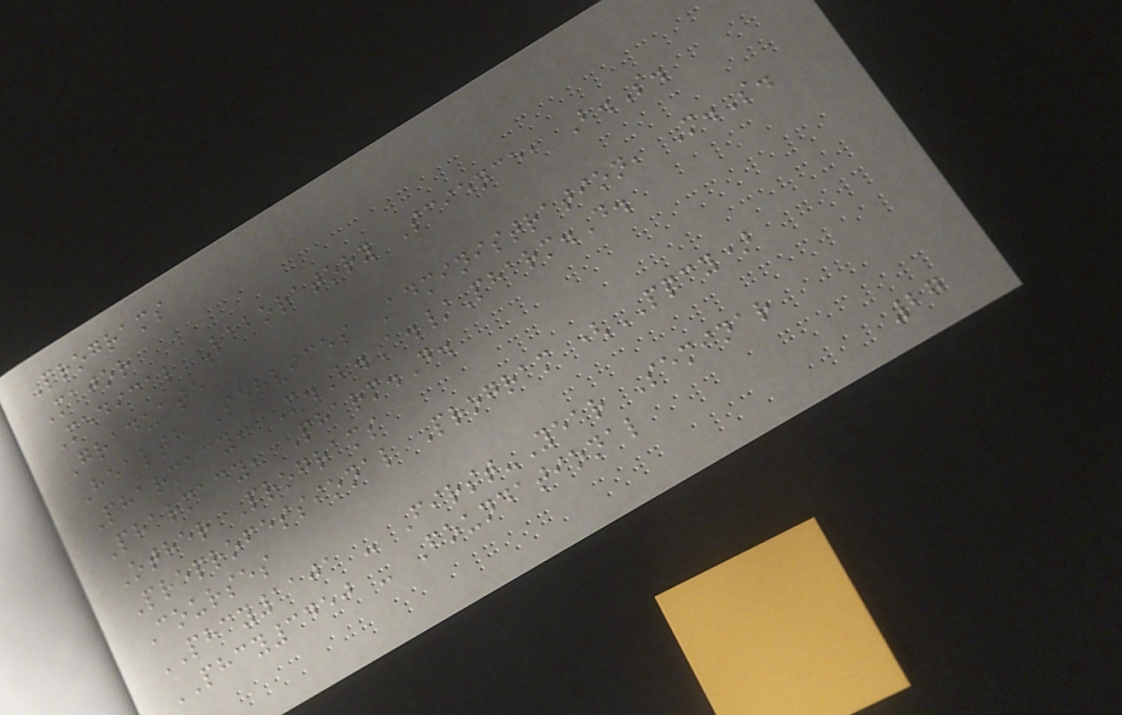Programs
Major
Medical Laboratory Science, B.S.
Graduate
Health Services Administration, M.S.
Pharmacy, M.B.A./Pharm.D.
Pharmacy, Pharm.D.
Other Programs
Preprofessional Program (PPCY)
Courses
PHCY1101 - First-Year Seminar
PHCY3450 - Foundational
27
